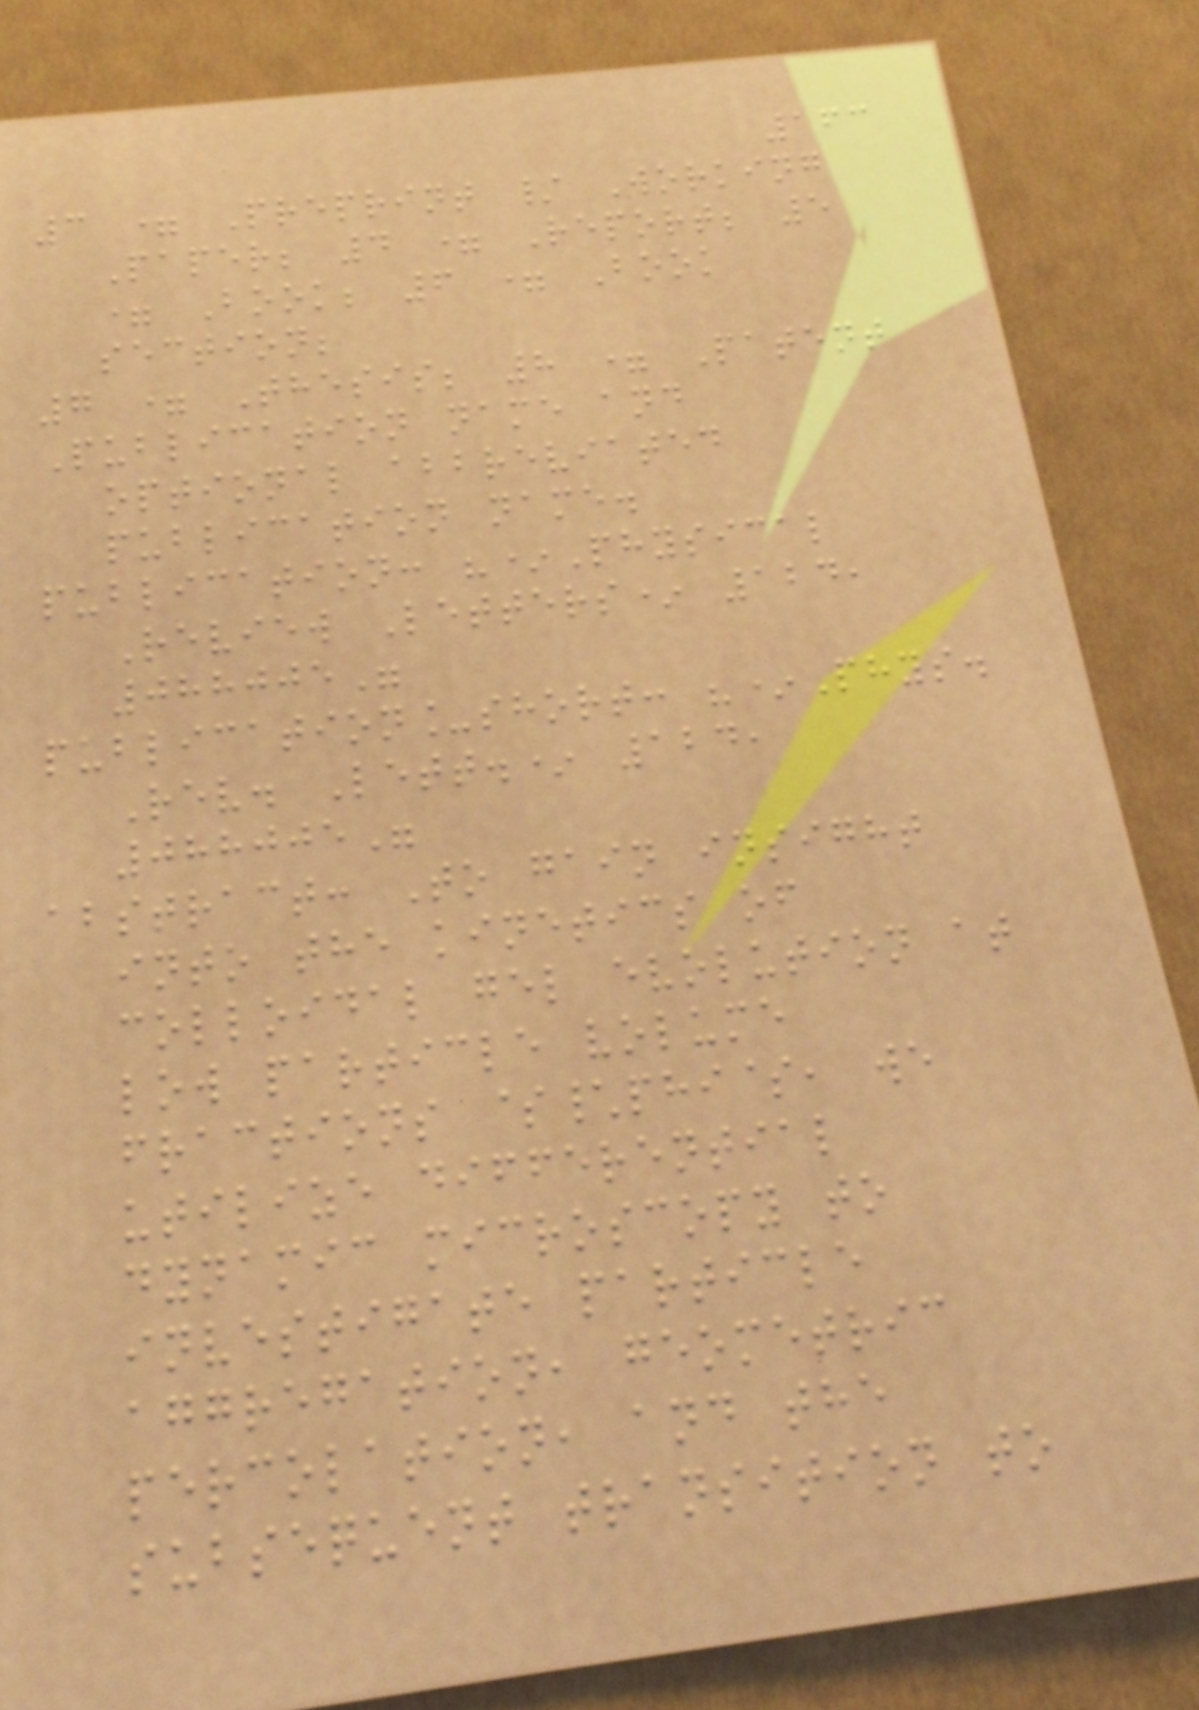163
3 = Preprint / Working
Paper; 4 = Report; 5
= Book; 6 = Book
section;
7 = Thesis; 8 = Patent
Publication name and
optional abbreviated
publication name.
publication: "*Physical
Review Letters* 124,
088005"
publication_short: "*Phys.
Rev. Lett.* 124,
088005"
abstract: To gain insight
into the kinetics of
colloidal gel evolution at
low particle volume
fractions $\phi$, we
utilize differential
dynamic microscopy to
investigate particle
aggregation, geometric
percolation, and the
subsequent transition to
